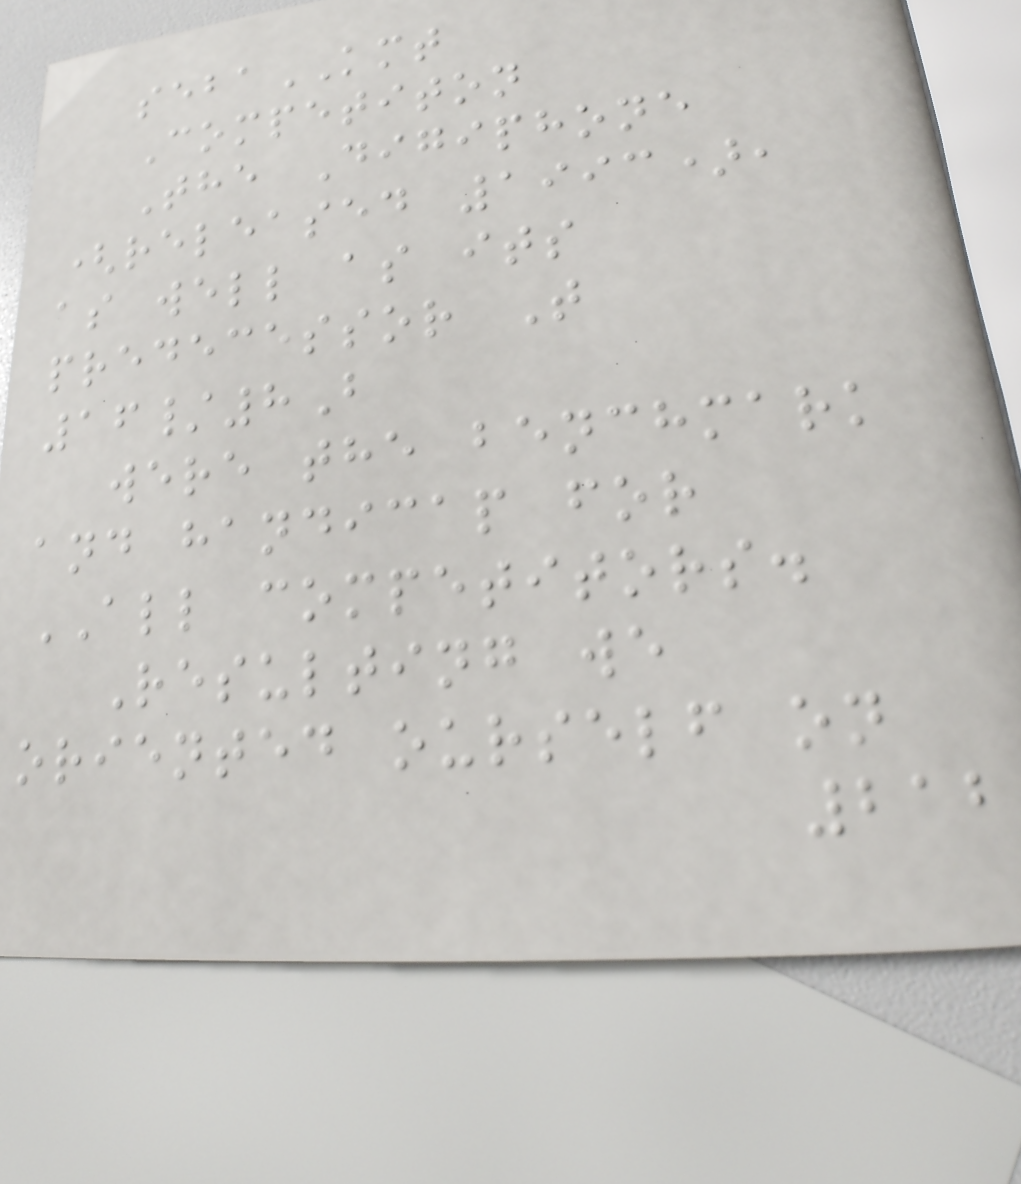sebaKMT
Competiton
The Digiphone
(released 1993),
as well as its
predecessor T
16/8B
were the benchmark
and handicap for
ALL competitors.
Resulting we
oriented ourself on
212
